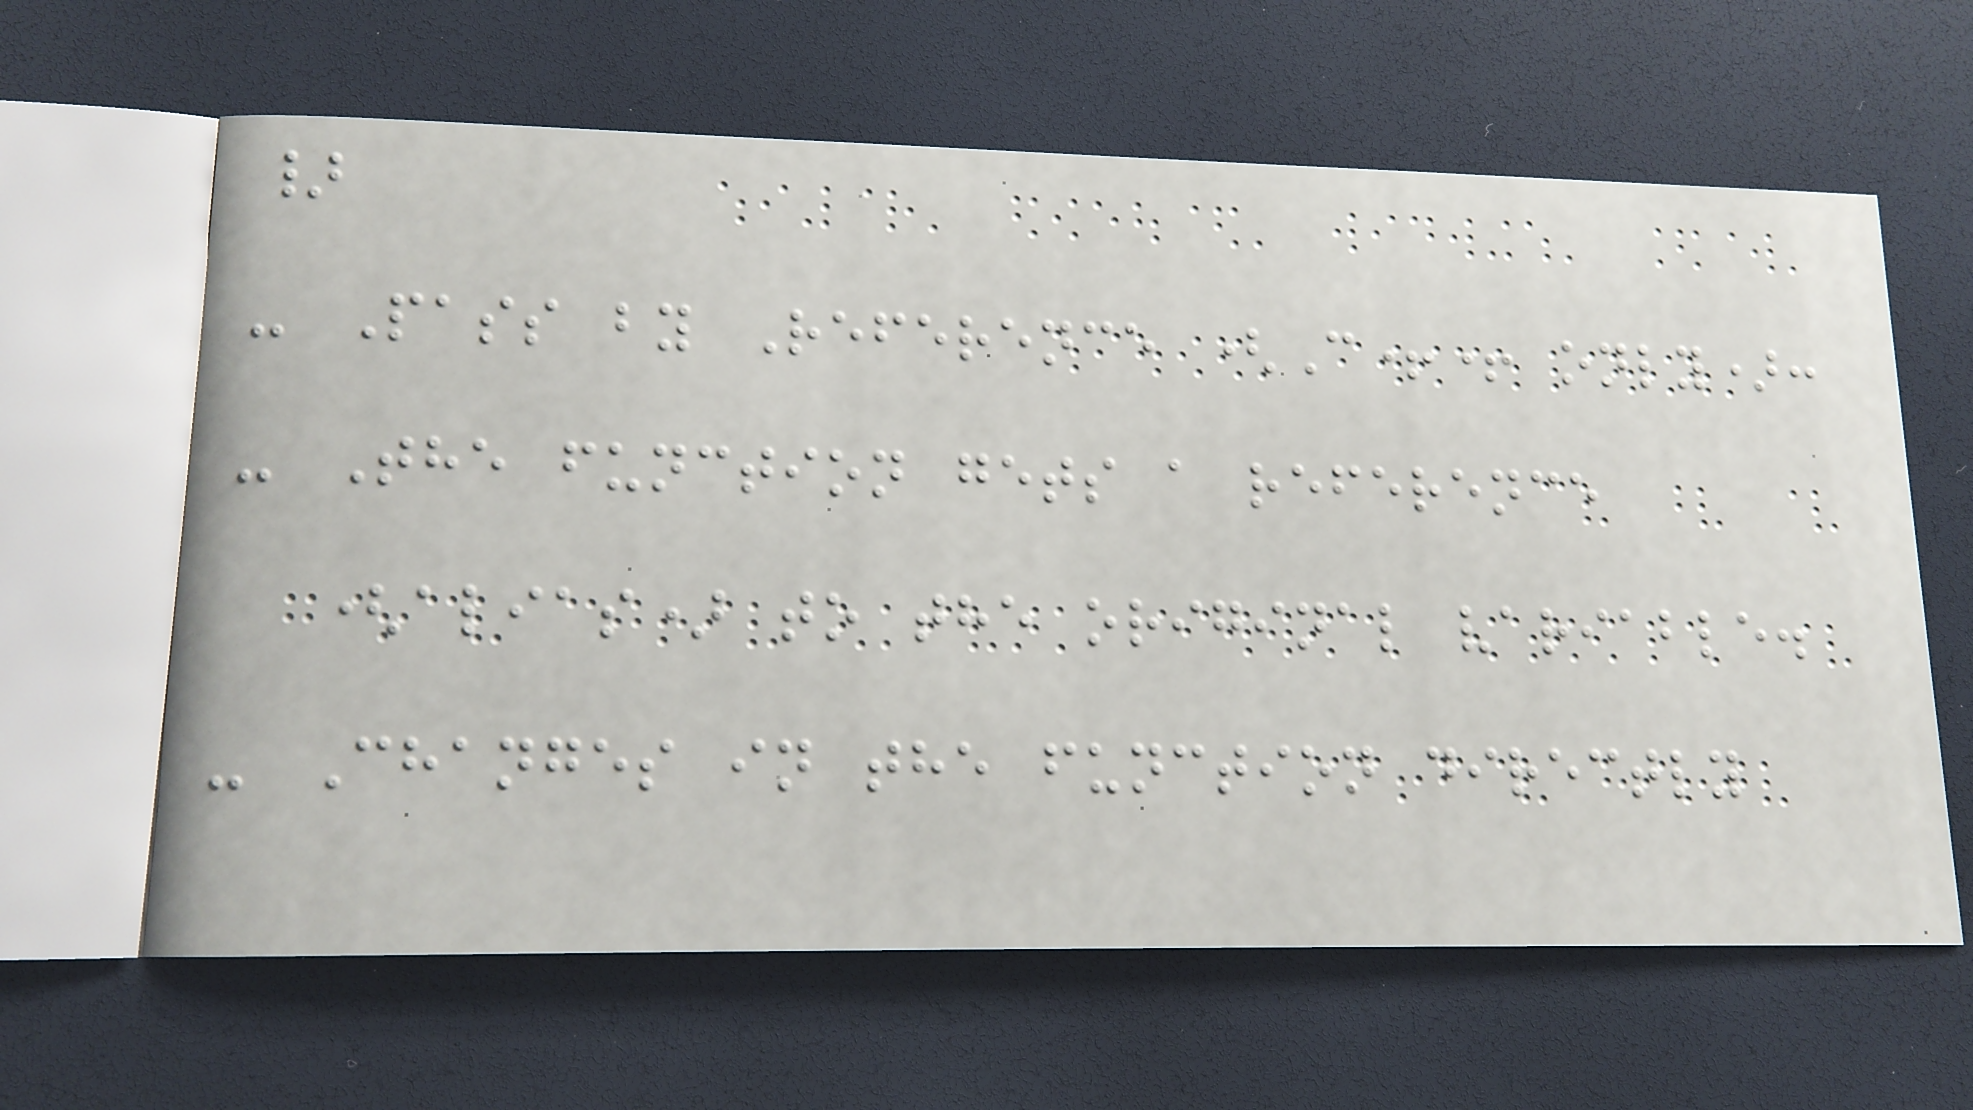}
- Pass by Reference (C++ only):
- The function gets a reference
(alias) to the original variable.
- Changes in the function directly
